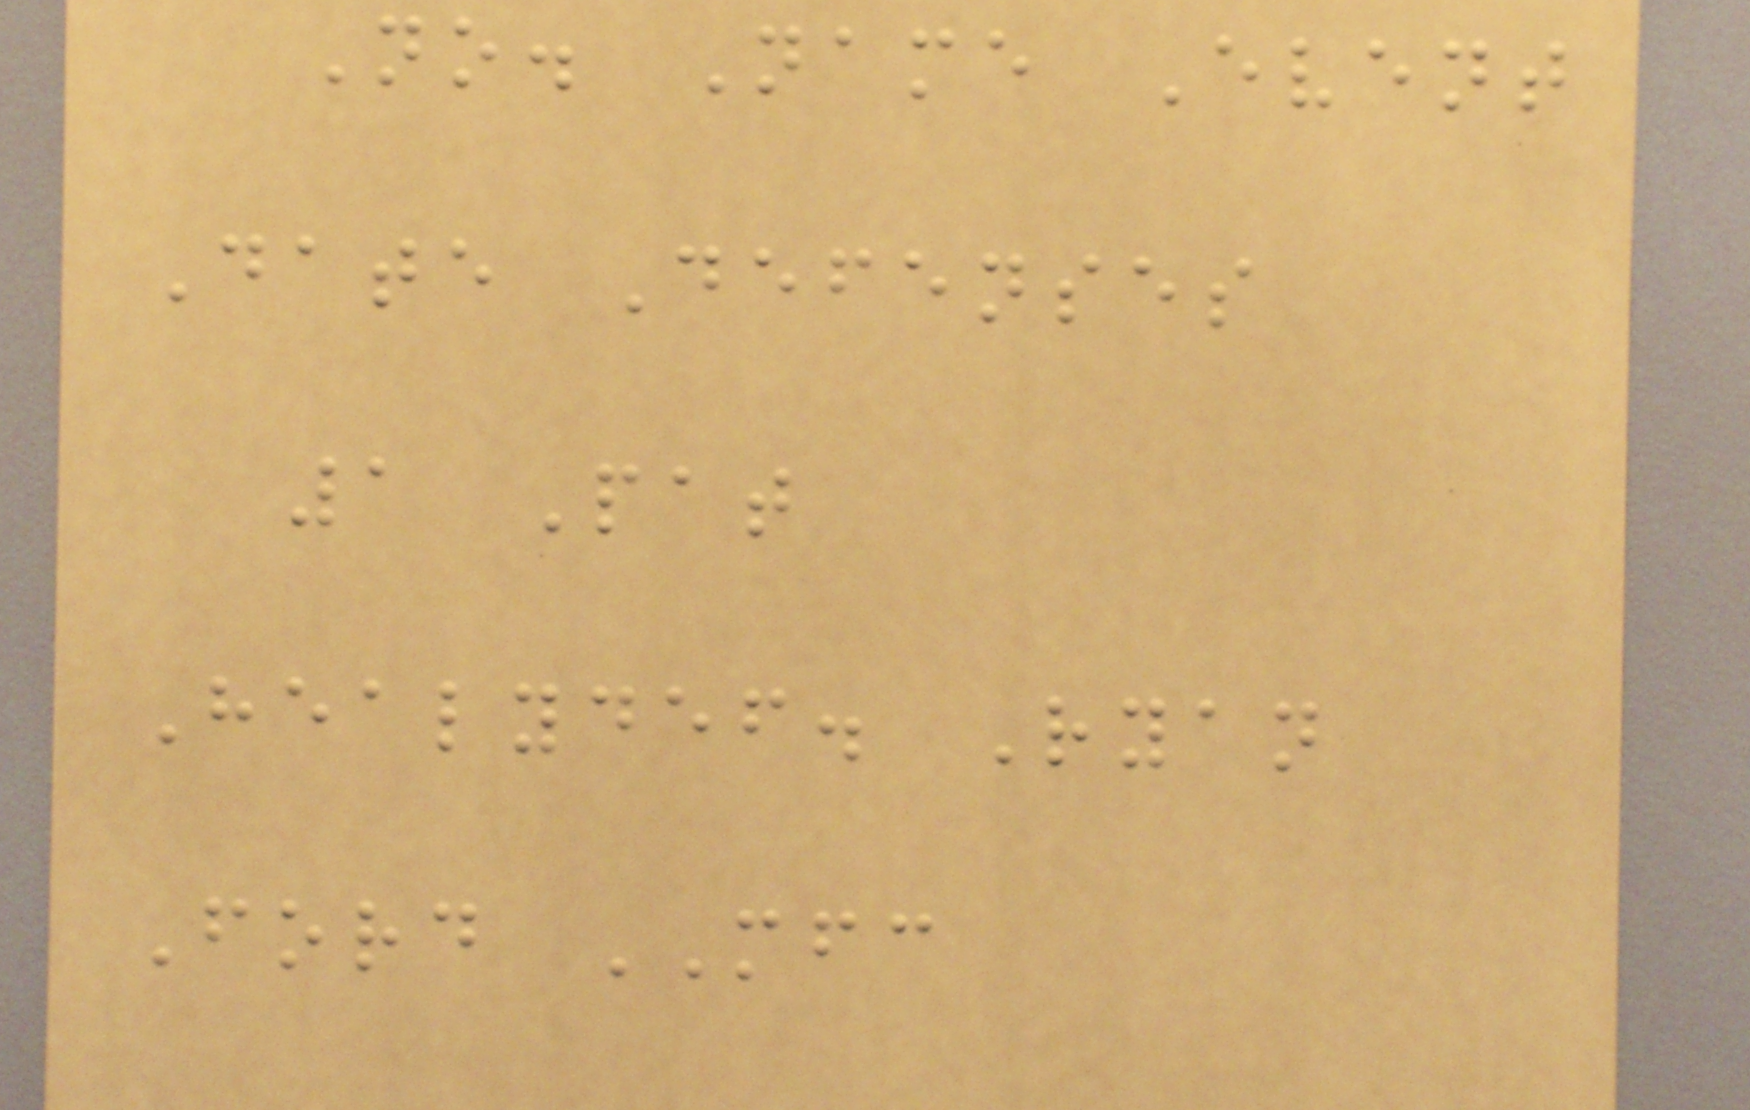No. Name Event
Date Defenses
1 Pat
Healydef. Ryan
Ford MFC
